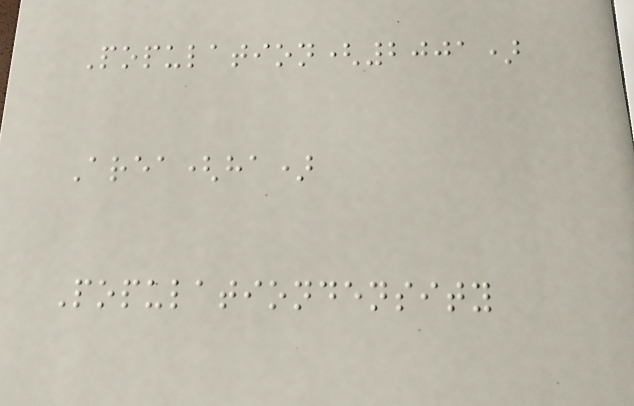Population(2001)
Area(ha)
Populationdensity
